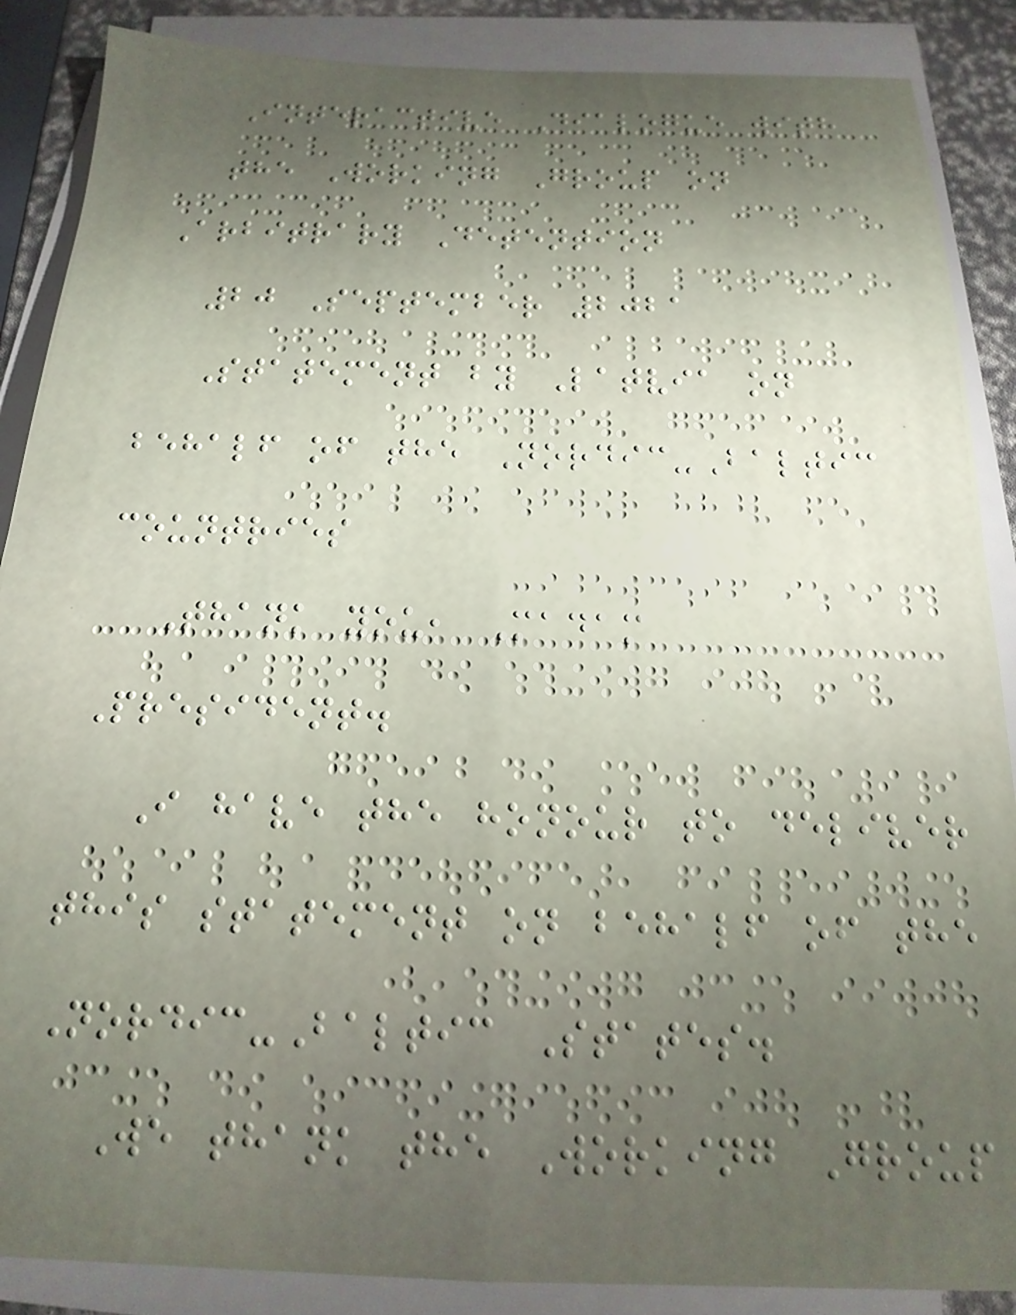Interactive Dialogue with
the Working Group on
Arbitrary Detention
20 September 2021
Statement by Latvia on
behalf of the Nordic-Baltic
countries
Thank you, Madam
President.
I have the honour to deliver
this statement on behalf of the
Nordic-Baltic States.
We thank the Working Group
